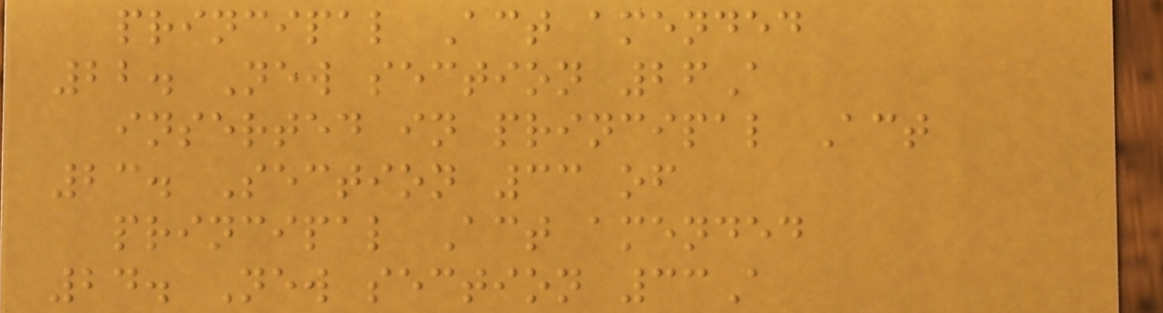principal Act amended
22. New section 26A
inserted in principal Act
23. Section 33 of
principal Act amended
24. New section 33A
